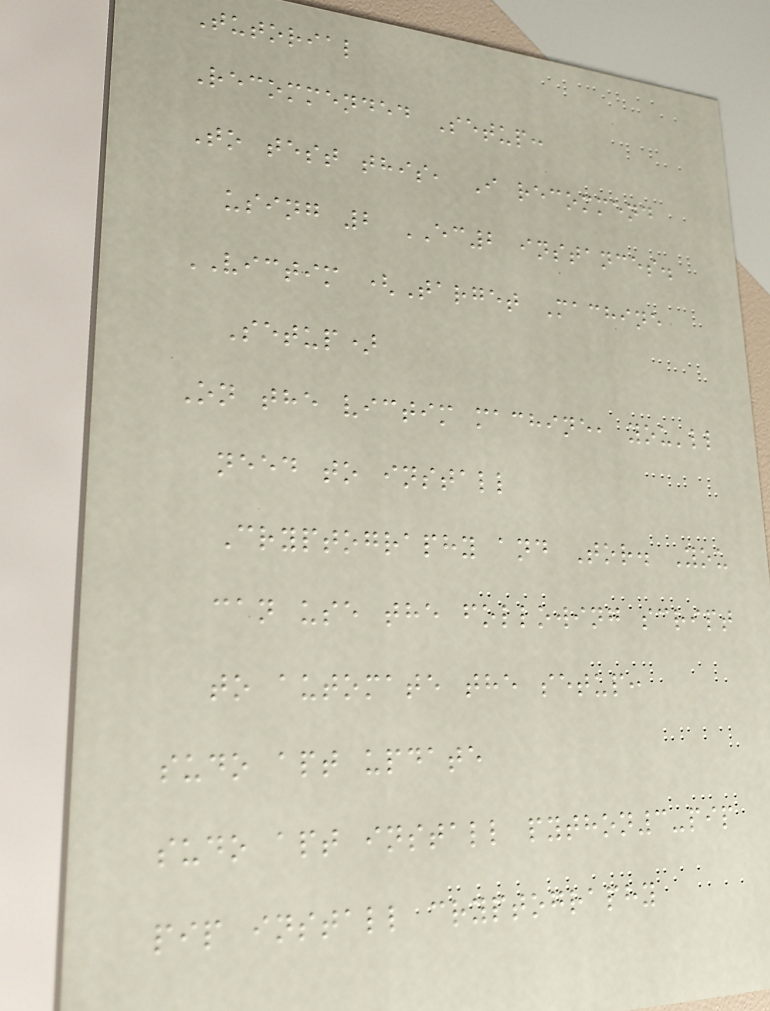Tutorial
Recommended Setup:
To test this, I recommend
using 2 EC2 instances.
VICTIM (Target Machine
Setup)
On the victim machine, you'll
need to install
Cryptography and Tor. You
can use the following script
to automate the setup:
sudo apt update
sudo apt install python3-pip
pip install cryptography
